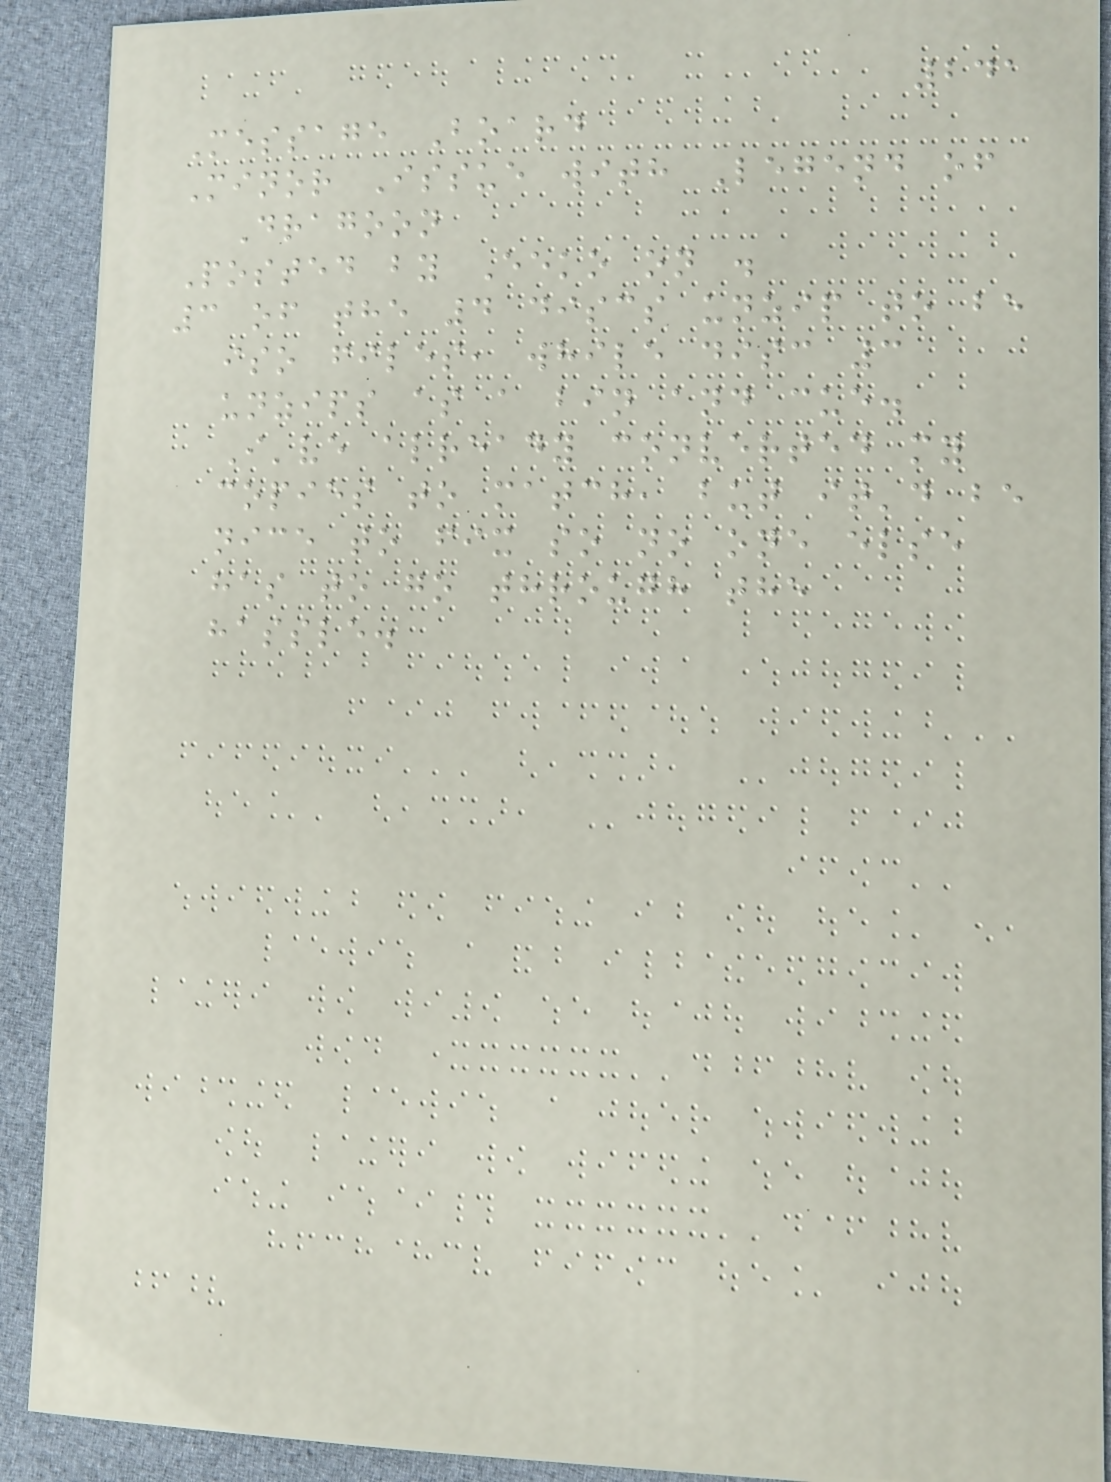241
Message Board
Minor Issue with Legend of
Dragoon
Posted by Eeko on .
3 of the 4 discs unzip to be
iso files, while disc 3
unzips as a bin and cue.
I've already converted my
copies to match, but it'd be
nice to fix so no one else
has to go through the
hassle.
